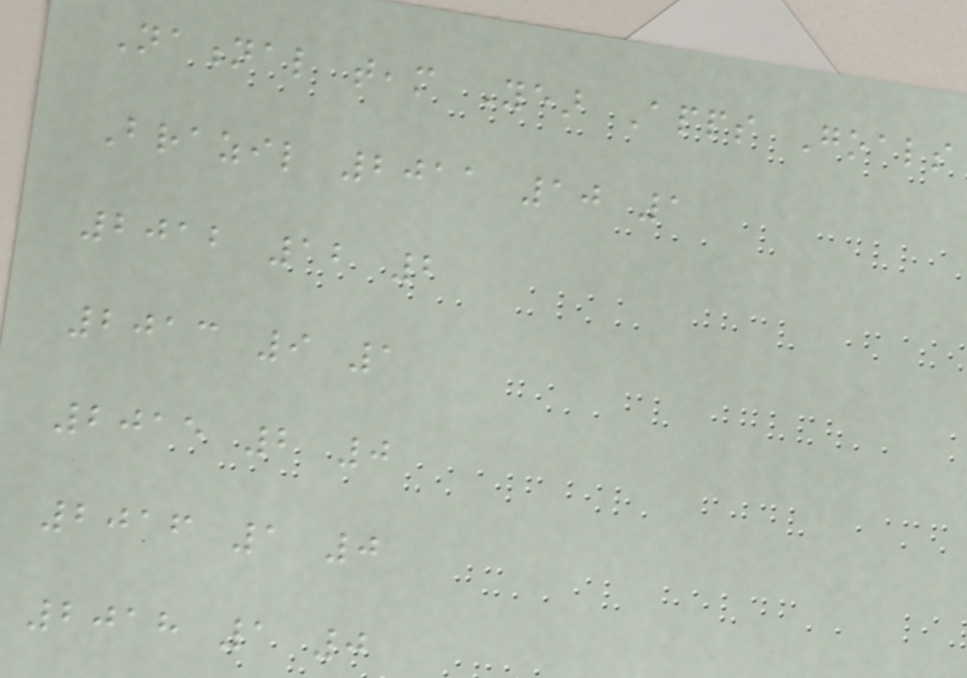National team Year Apps Goals
Brazil 2011 10 1
2012 12 2
2013 9 1
2015 2 0
2016 1 0
2018 1 0
